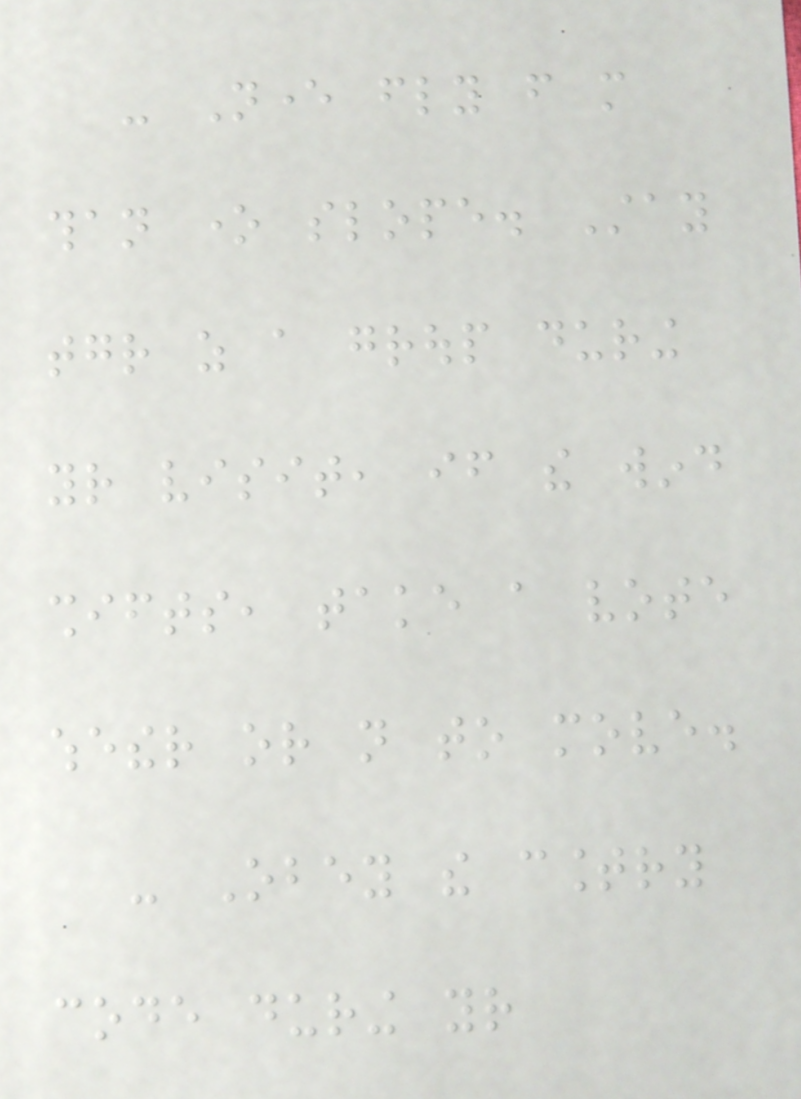- Never fly from more
than one slope. Stay
together as a group during
your visit, if the wind
shifts, take a vote
whether or not to move.
- Obey the country
code during your
